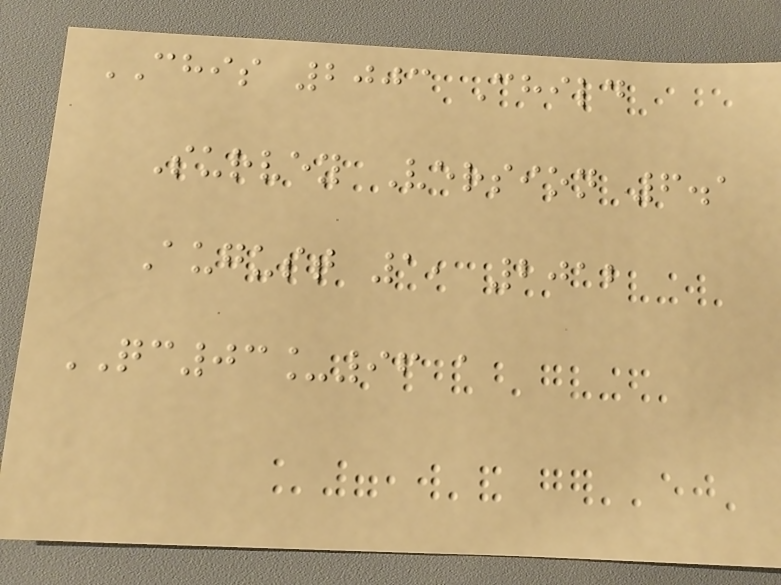CHIS 2003 Child
Survey Version 6.1
August 1, 2012
QC03_96 a
